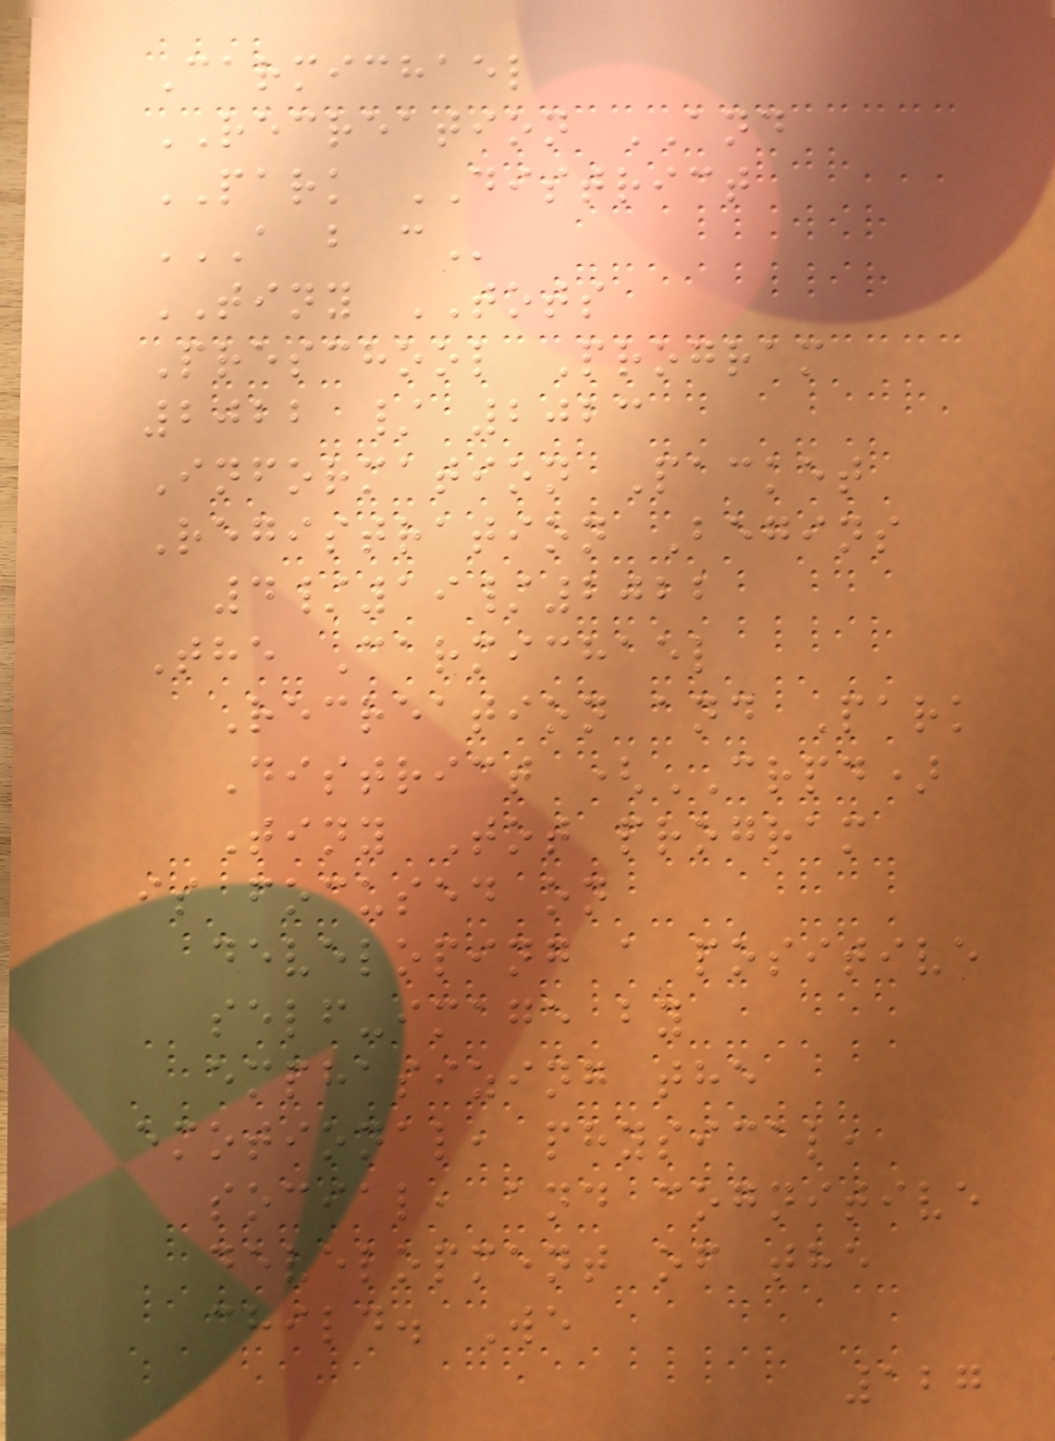Carmichael
RECREATION AND
PARK DISTRICT
A B C
TINY TOTS
Preschool Program
2022 / 2023
Information Packet
Registration Begins
4/19/2022
The Carmichael
Recreation and Park
District (CRPD)
Tiny Tot program
is focused on
developing a positive
self-image by
emphasizing the
emotional, physical,
social, and cognitive
development of the
child. We
127
